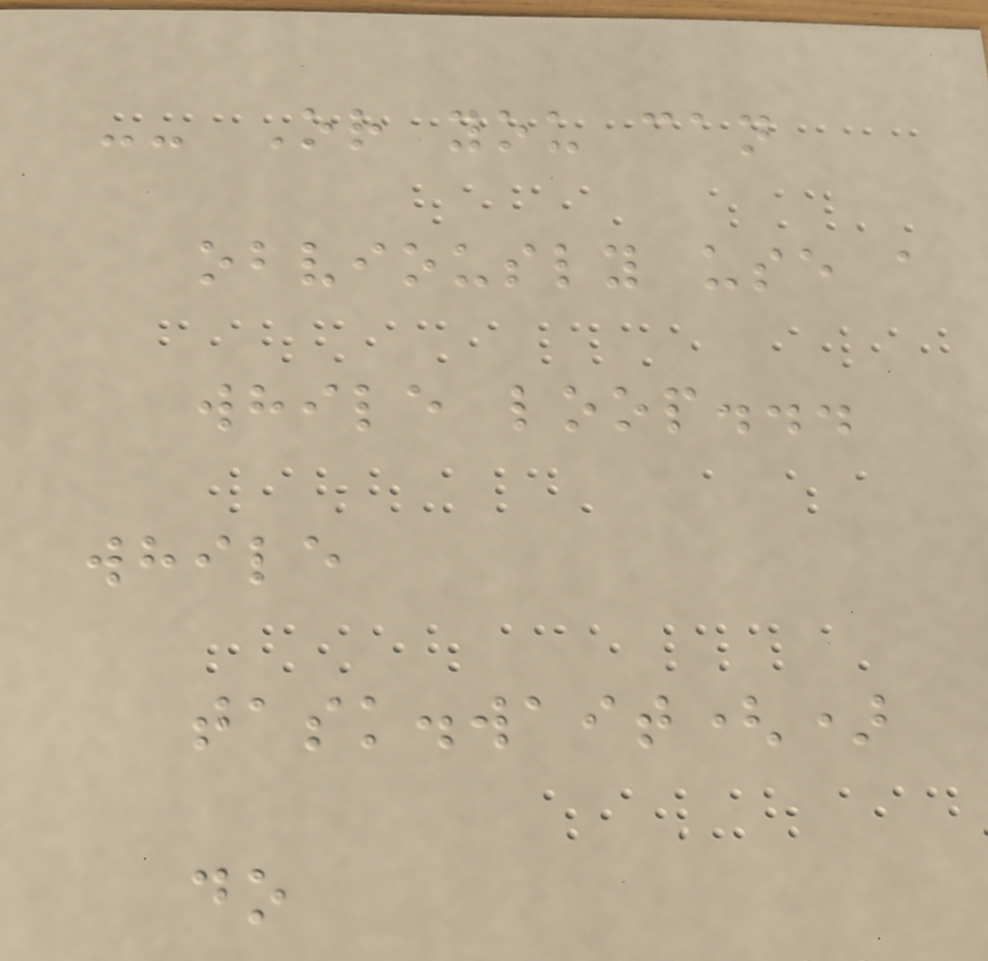-- Or you can
obviously use a
while loop...
while
task.wait()
do
